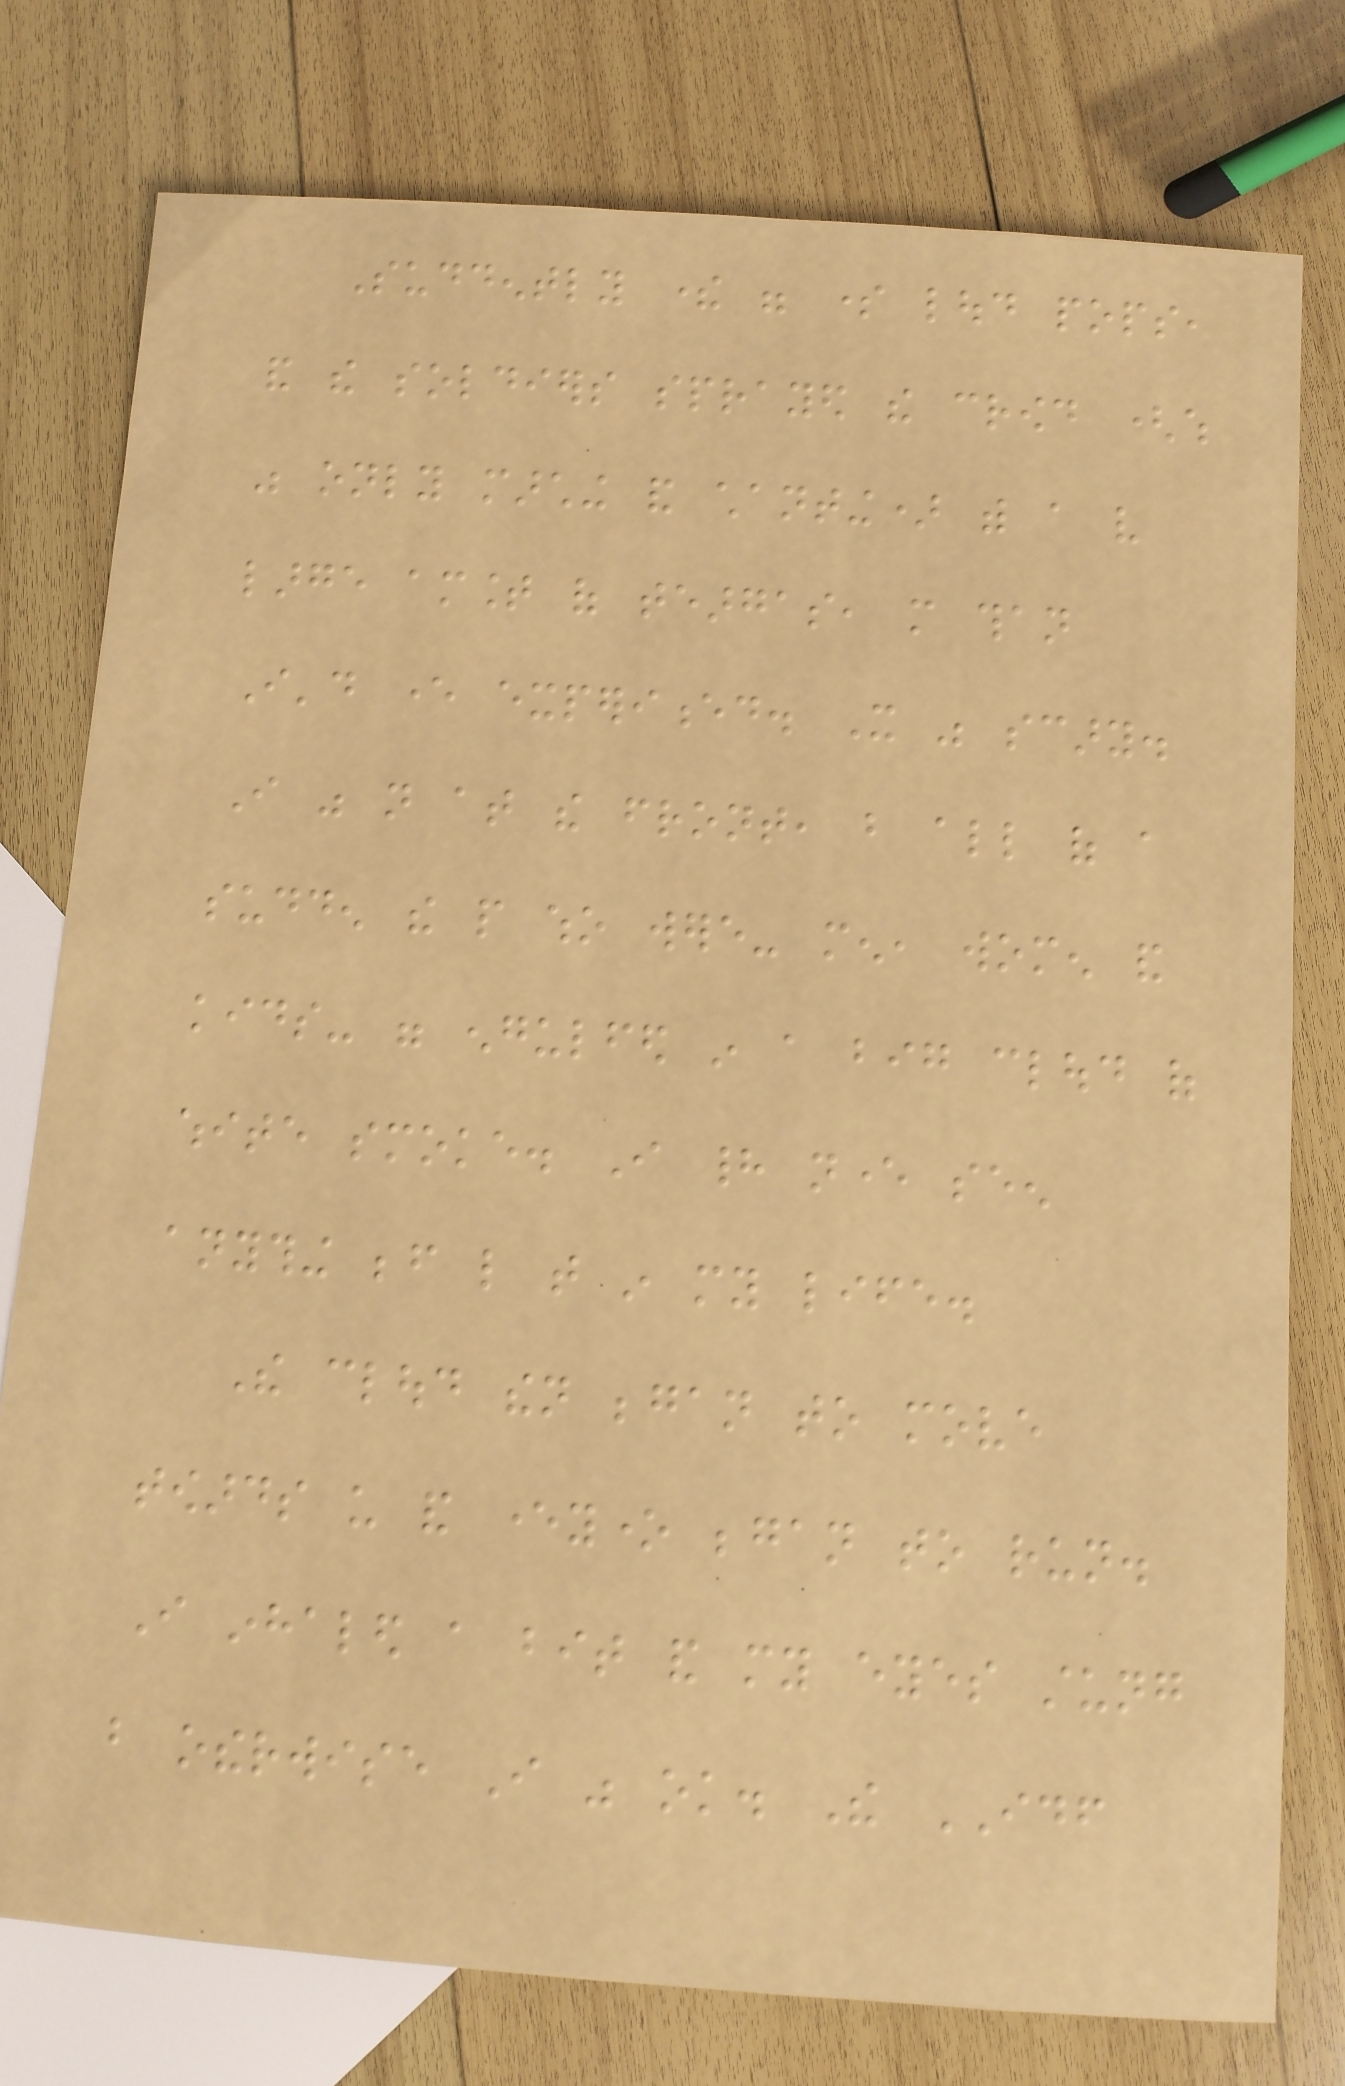Suddently there were some loud pops,
and the soldiers sprayed the crowd (which
was only marching and chanting) with a very
large amount of teargas, more than
I'd ever experienced. It was scary.
I was not at the front, but all of a
sudden the people who were- men, women and
kids- were engulfed in a big cloud of
white smoke. I had never seen
anything before like that in my life.
The cloud then began to move
towards us and everyone began to run.
I inhaled a bit and my eyes stung
but otherwise I was ok. The IDF
